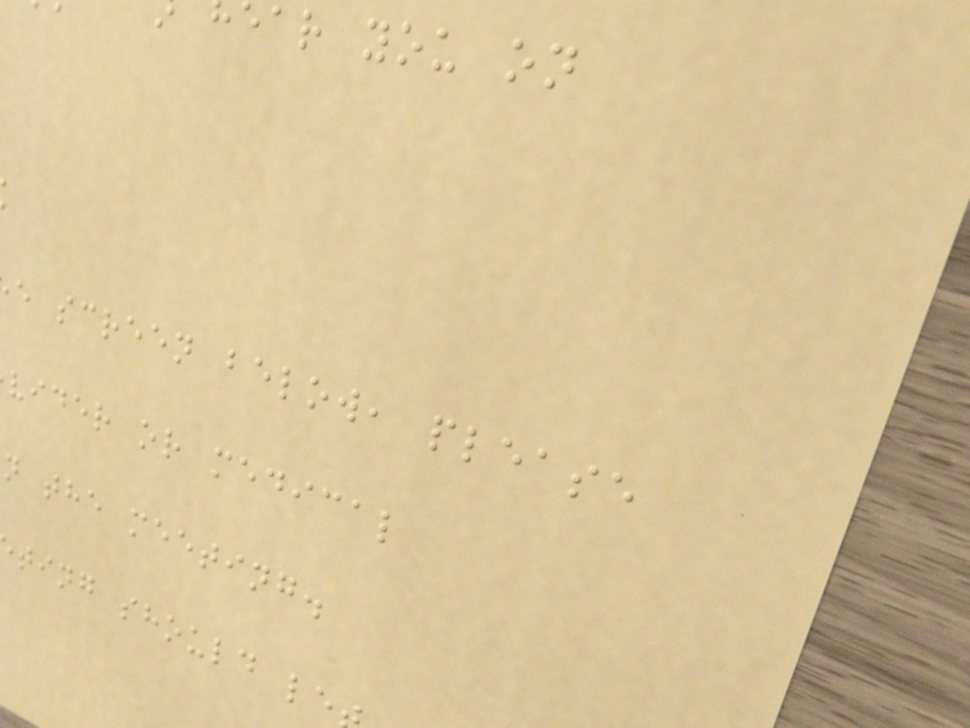ear you on
e screen below, please
vider or medical
n the meeting.
ting should le
